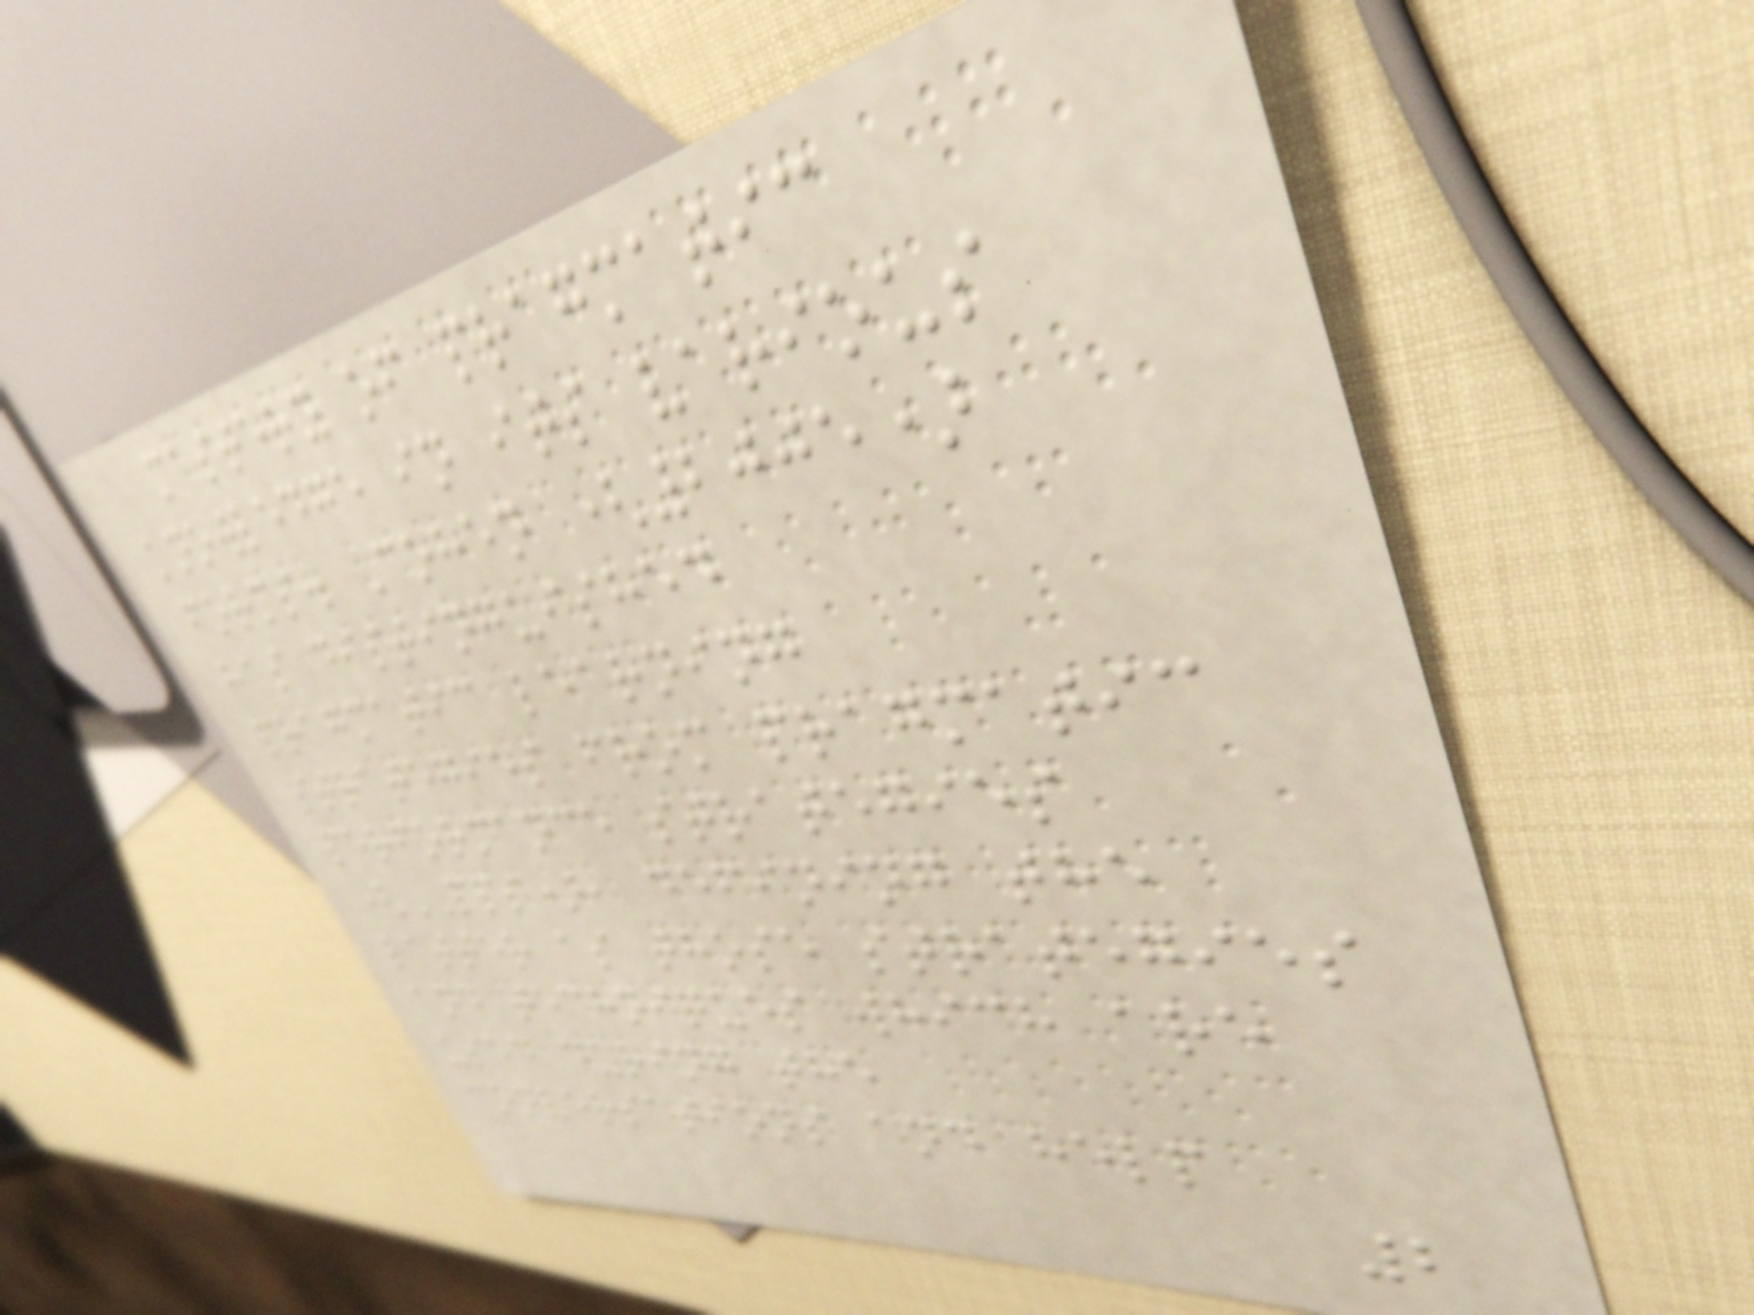mastery of pragmatic
knowledge in its various
forms. Cohen (2005)
has distinguished
pragmatic learning
strategies from pragmatic
performance strategies
(PPS), defining the
latter as those strategies
and techniques which are
used during the
conversations and help
2
